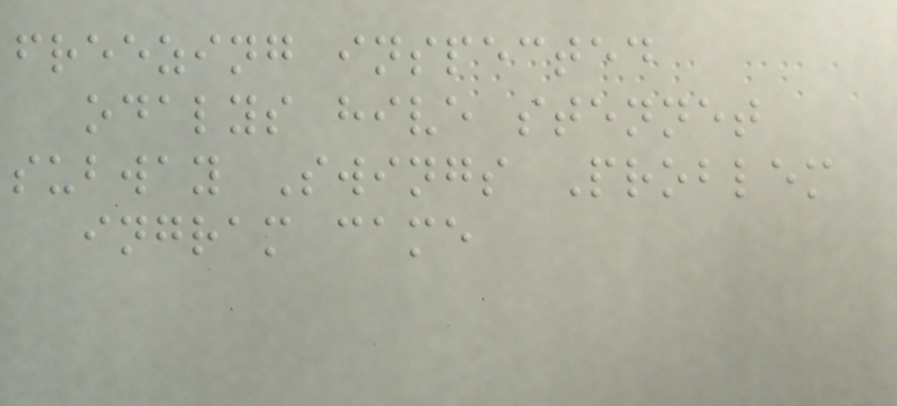freezing inspected
odalys hive stennet
subway Swings Problem
ingram came
